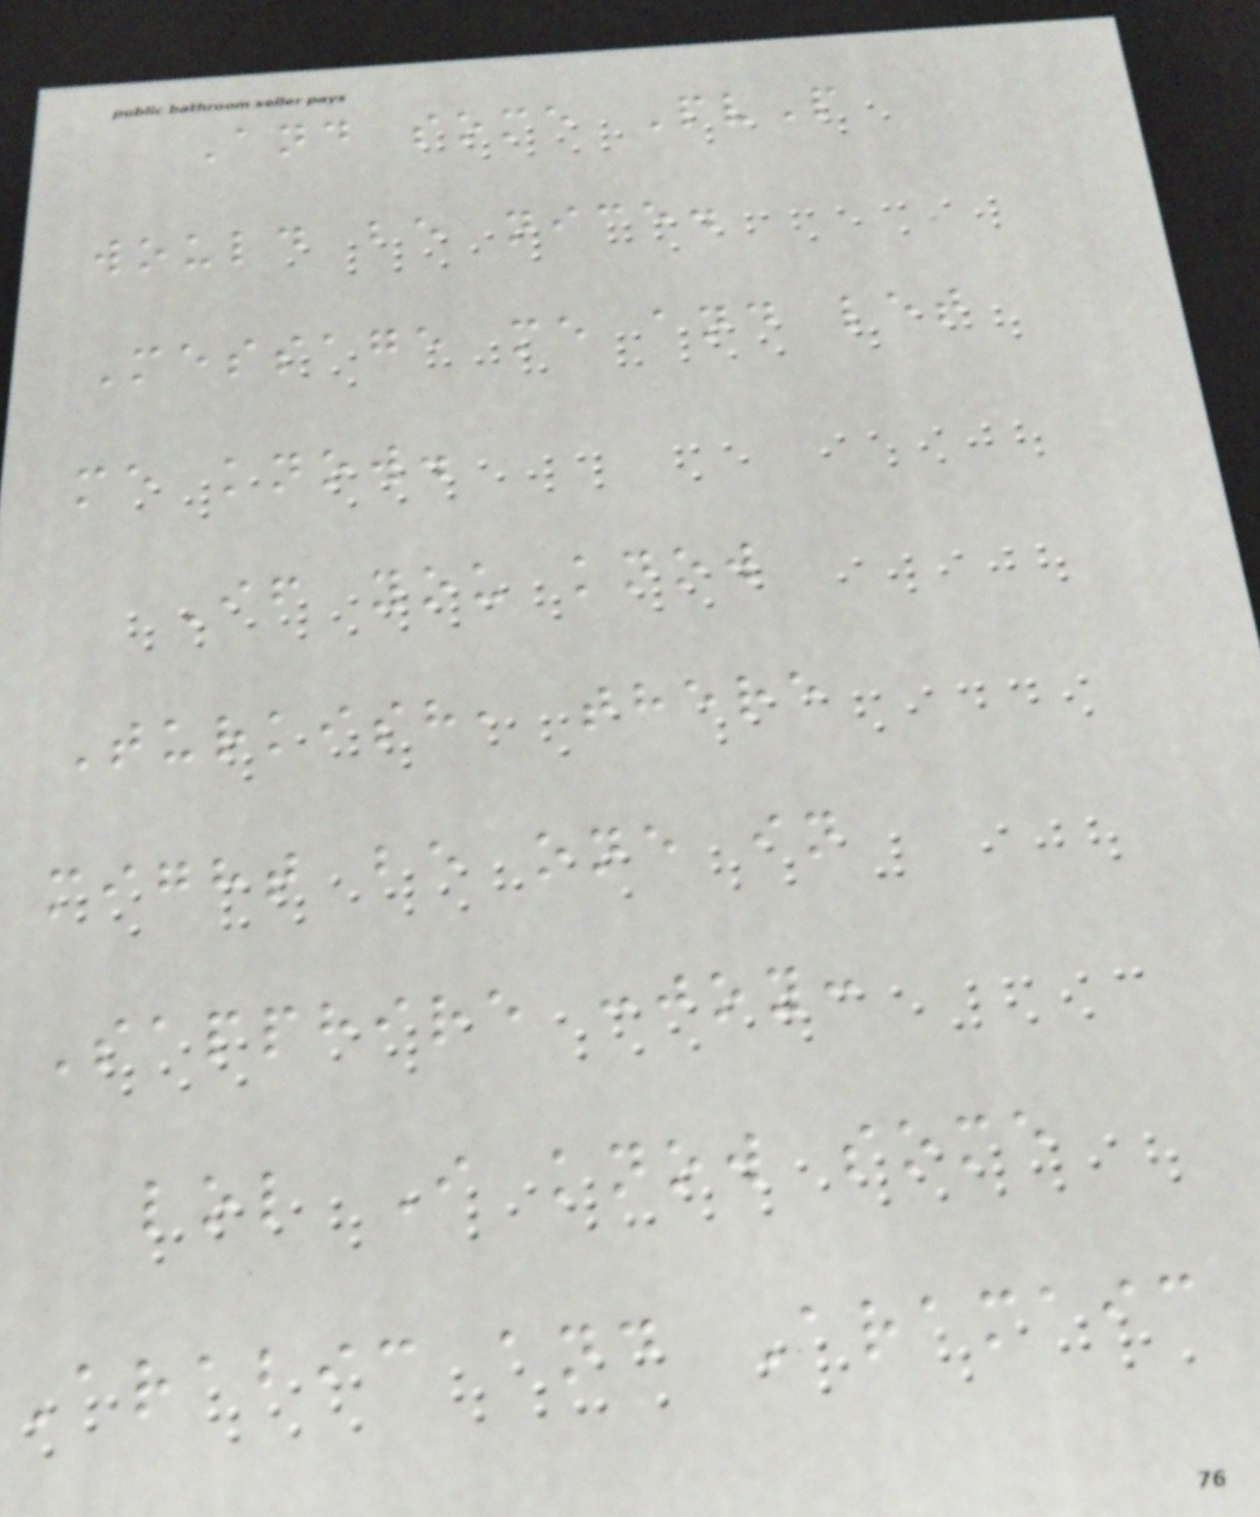And some PvP
would be nice.
Message me and let
me know.
If you know
Turkish, there
might be one in
Sapphire :joy:
lol I know some
Arabic and Aramaic
